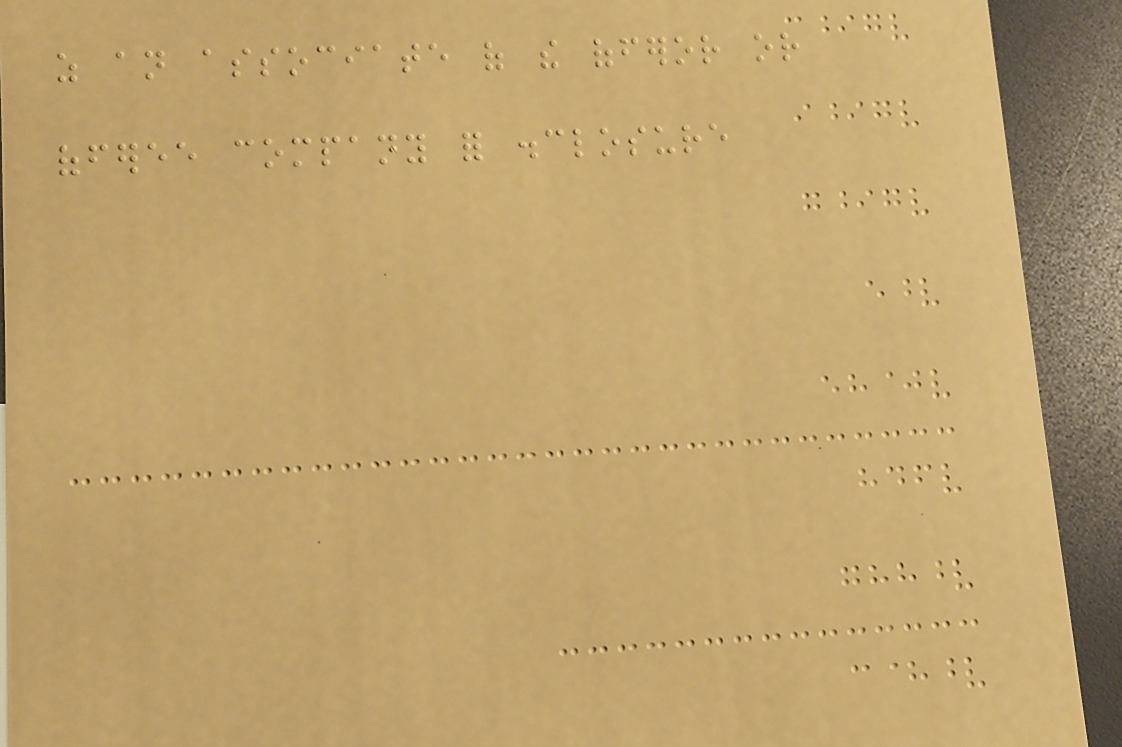as an associate of the offeror or
offeree company for disclosure
